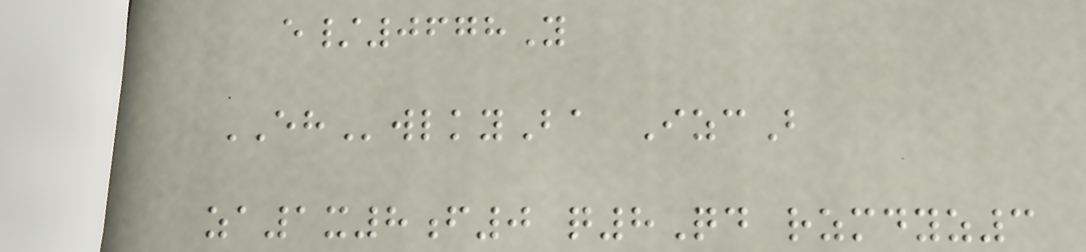e/0678Y
EHwlkyBa IzcB
za1x8f0 q8Qd rzmdyz3
